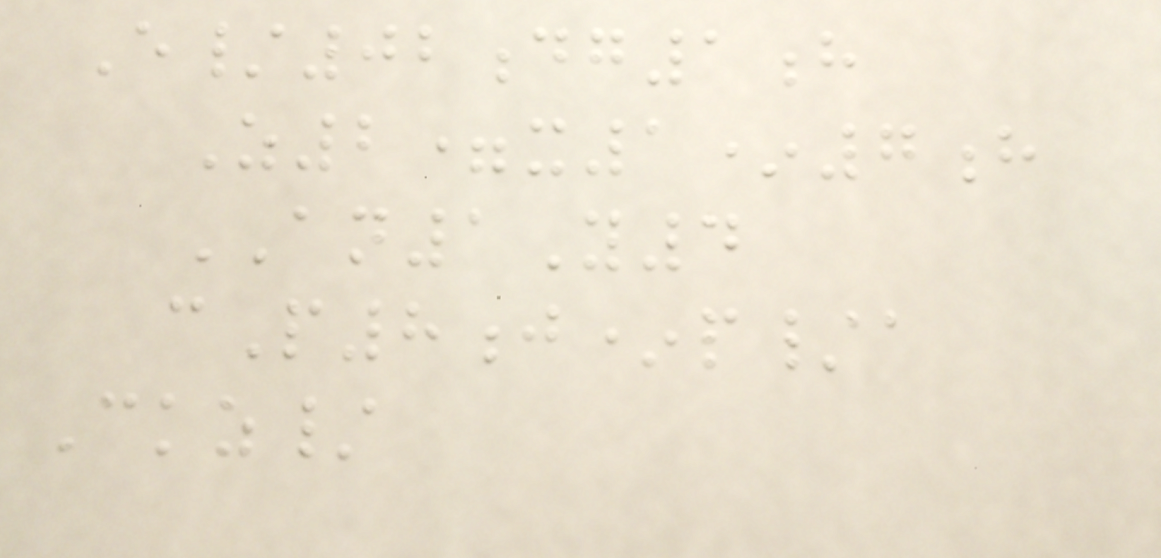E/02dg1h
Z2=x1*7h
AN1Y4
cP8j*p/a
Ckz/
